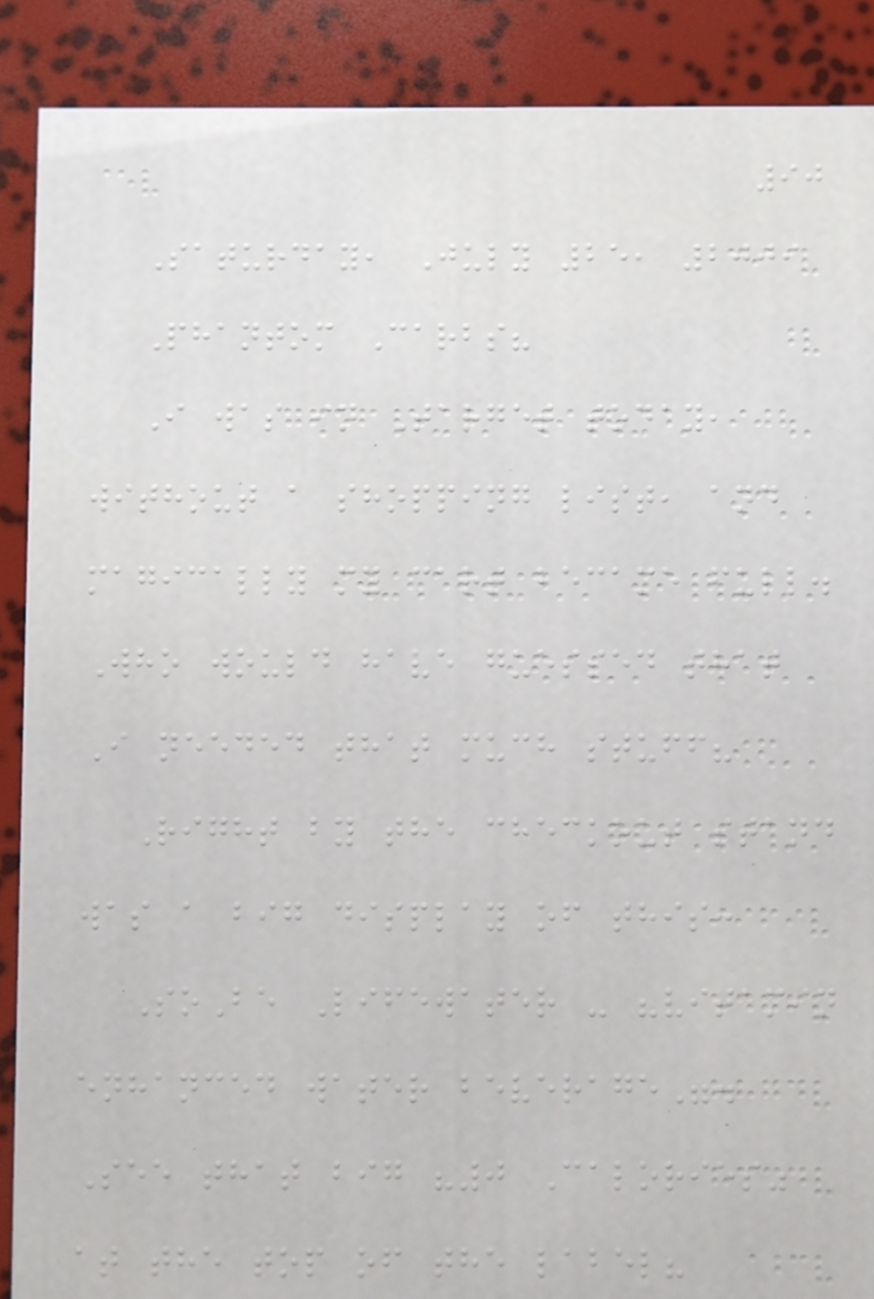90
Saturday, July 25, 2009
Phantom Carbs?
I was in Target today,
without a shopping list, and
magically my cart became full.
Who would have guessed that
I needed that much stuff?
Right by the checkout stand
was a big display of this:
SoBe Lifewater - "vitamin
enhanced water beverage".
See that big "0 Calories"
at the top of the label?
